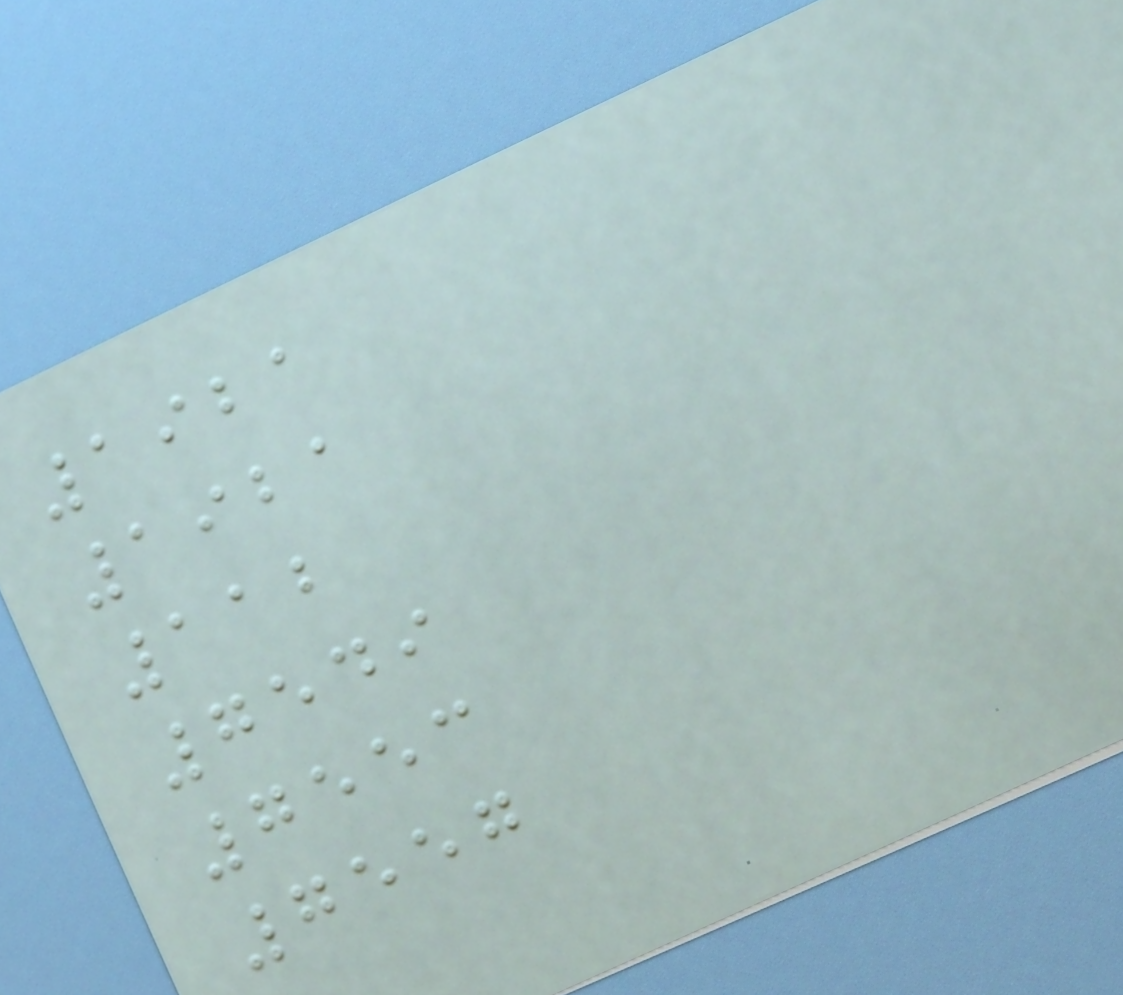1921
1921
112
7549
7553
7557
